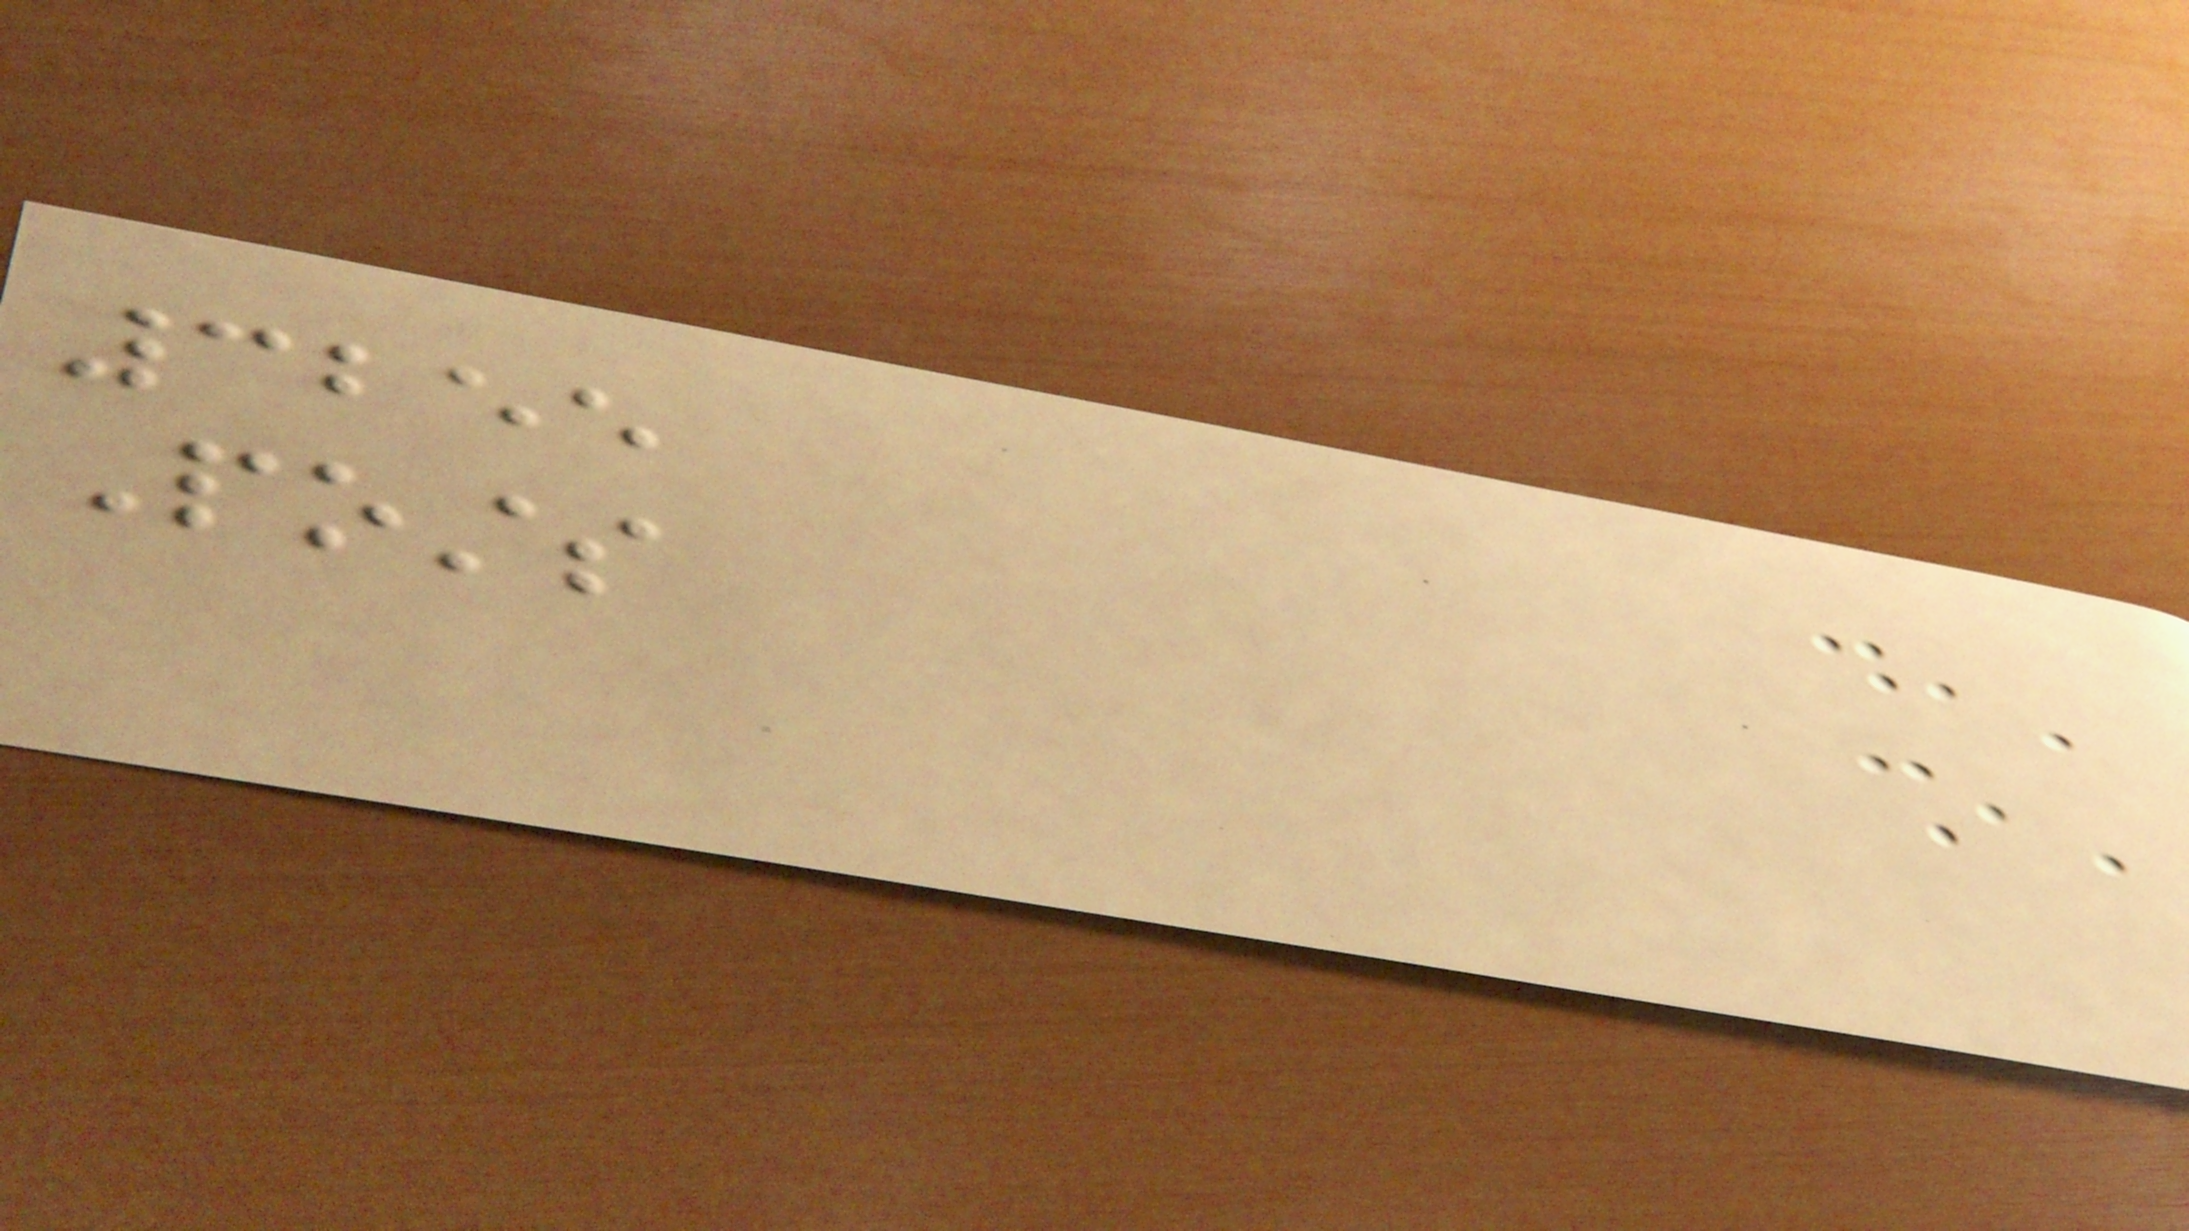3255
Posts
